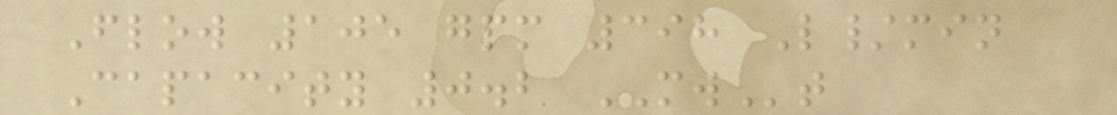Flow 105 gpm 398 L/min
Capacity 0.2 MWt
